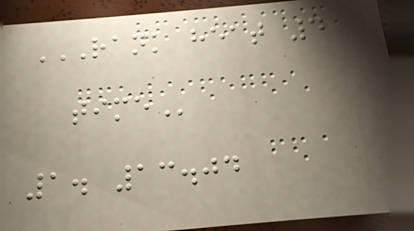RANK HEAT 4
TIME
1. 13.04
